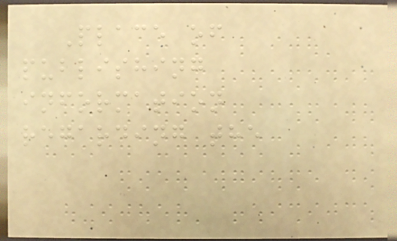Place of
publishing
information
regarding the
